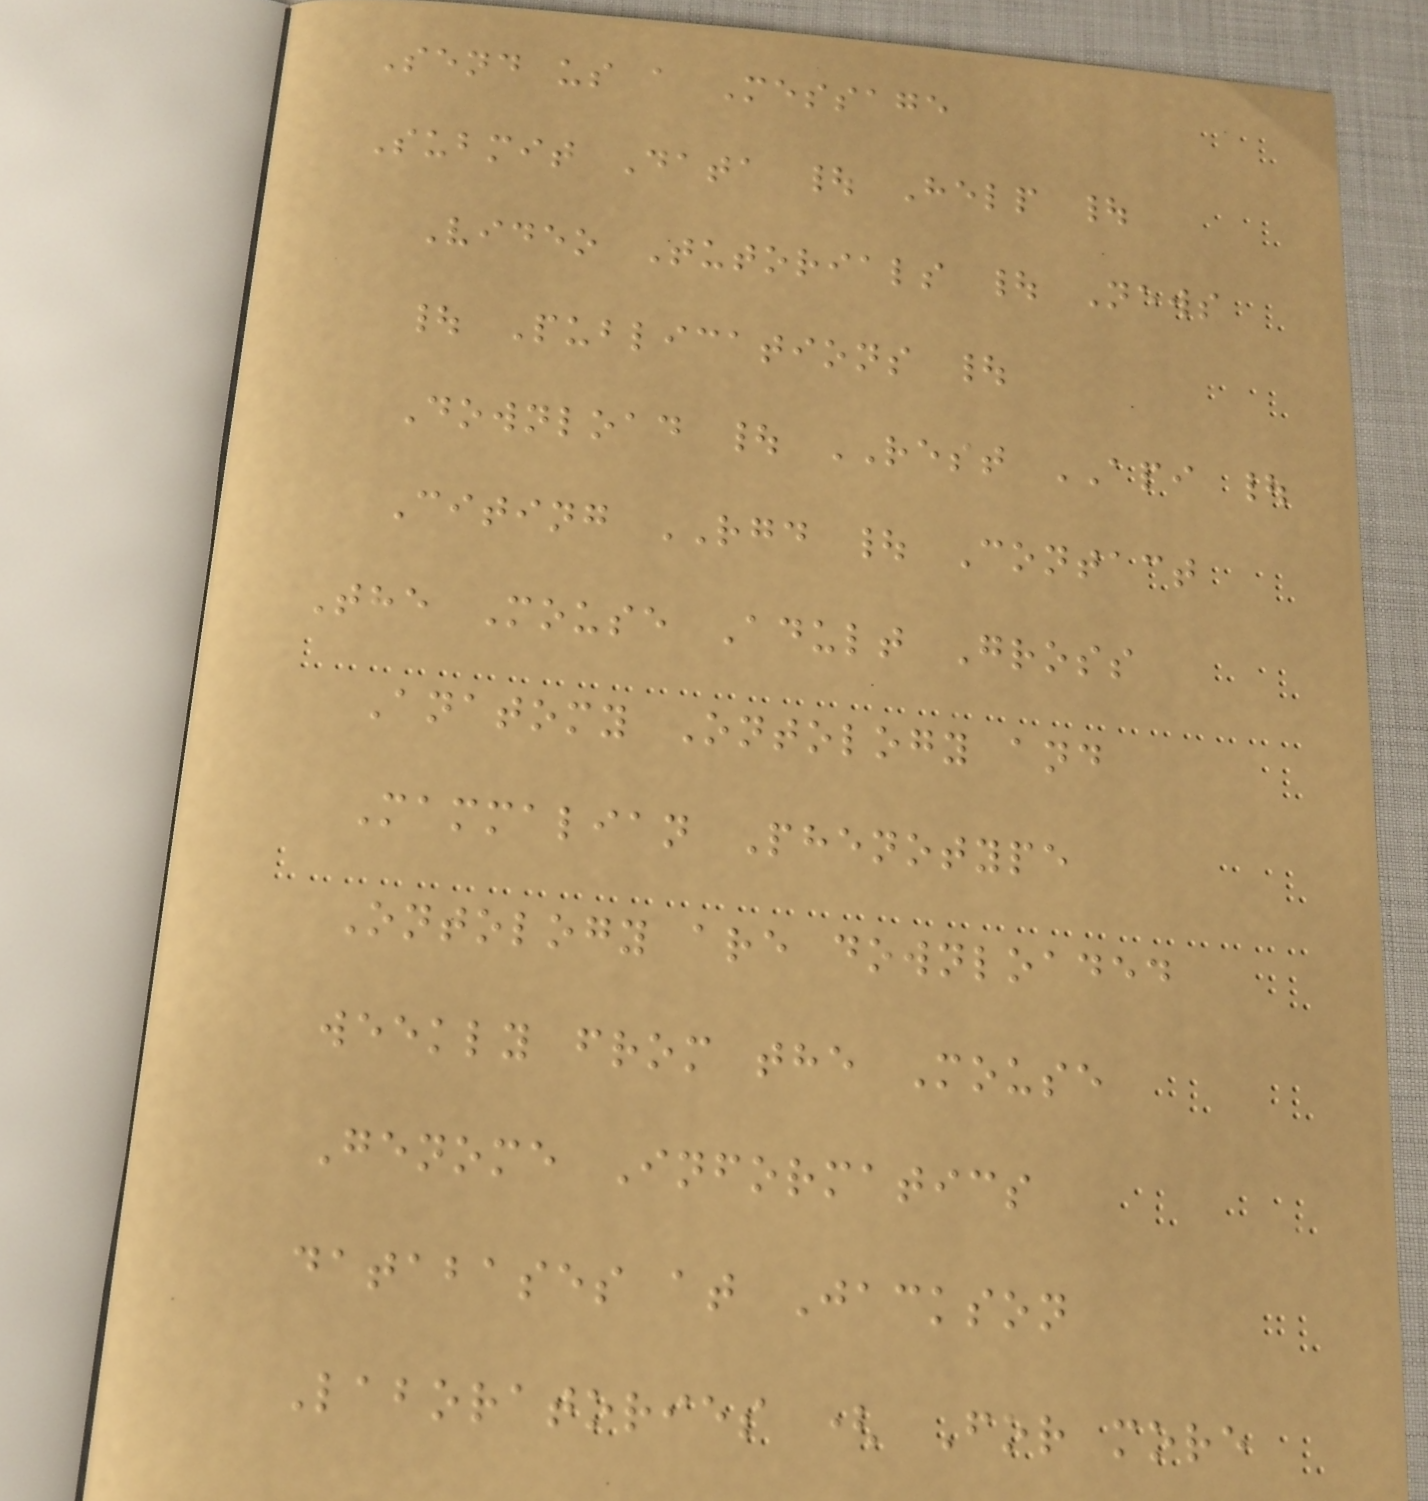Send us a Message
Submit Data | Help |
Video Tutorials | News
| Publications |
Download | REST API |
Citing RGD | Contact
The Mouse Adult Gross
Anatomy Ontology and
Mammalian Phenotype
Ontology are downloaded
weekly from the Mouse
Genome Informatics
databases at Jackson
Laboratories ( For more
